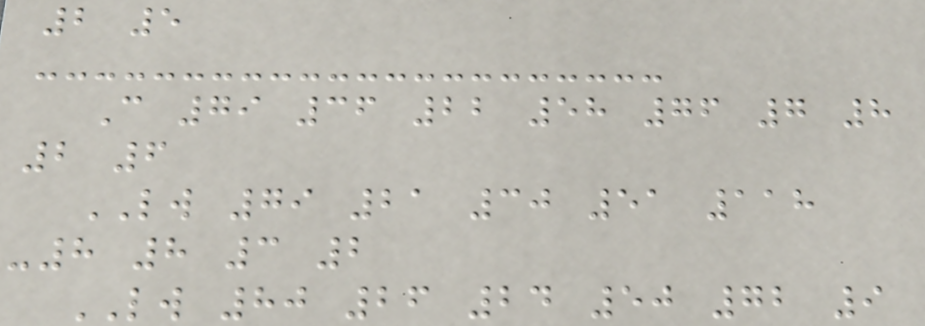2 5
C 79 36 22 58 76 7 8
2 6
LW 79 21 30 51 118
-8 8 3 2
LW 80 26 24 50 72 9
